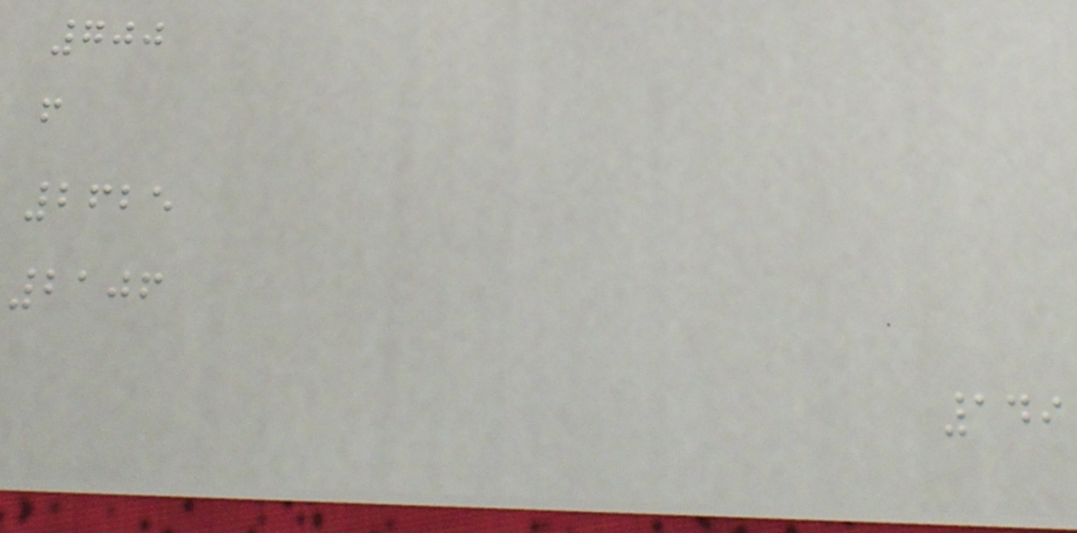700
f
2625
2106
149
